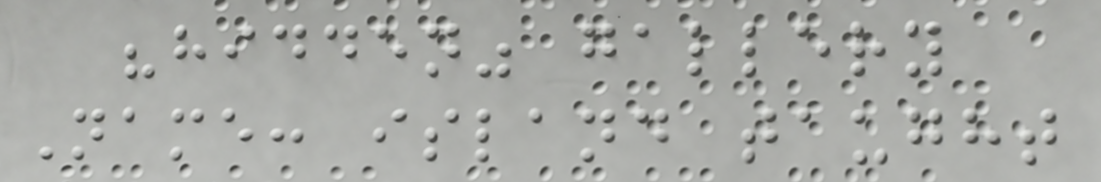"hidden" gallery
Name: island taught
